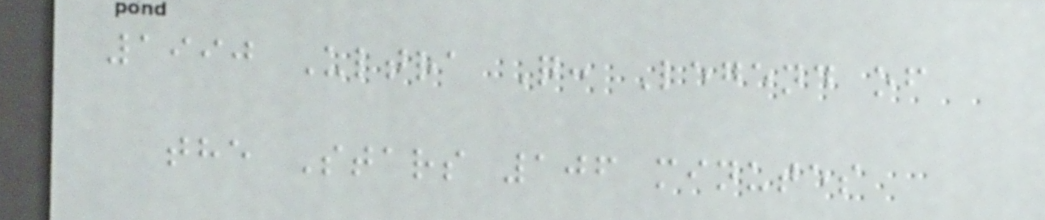1990 Ultra Q: Legend of
the Stars 106 minutes
